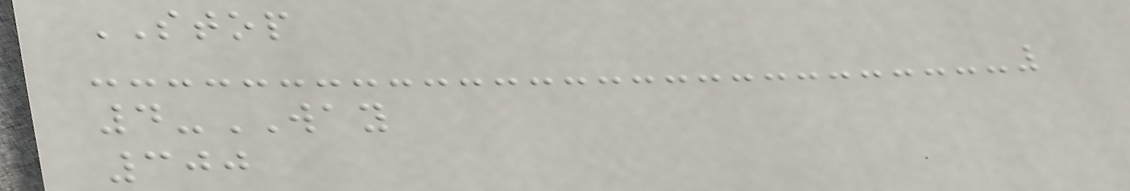STOP
4-WAY
300
